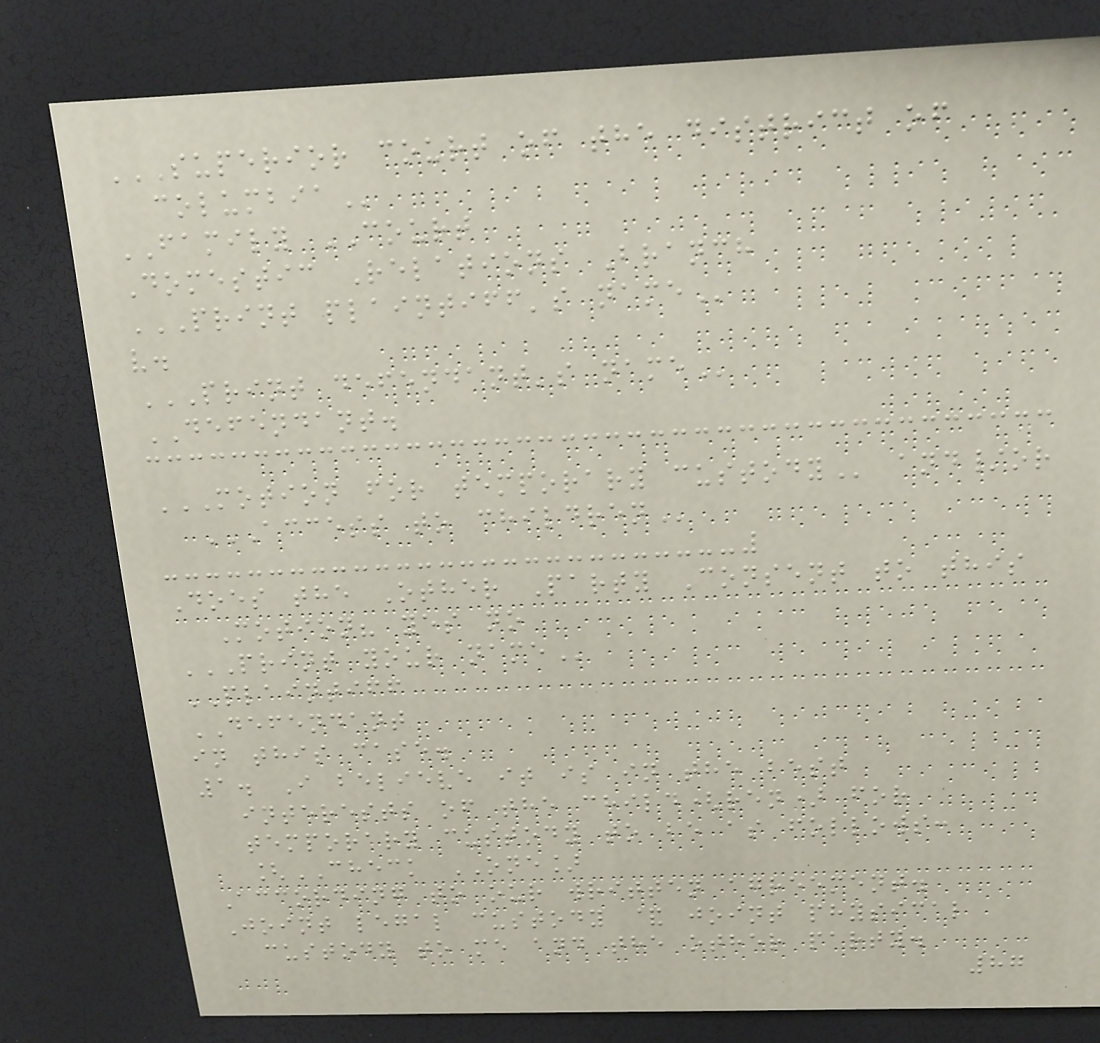SUPERIOR COURT OF THE DISTRICT OF
COLUMBIA
FAMILY COURT
Domestic Relations Branch
PRINT PLAINTIFF'S NAME
v.
PRINT DEFENDANT'S NAME
DEFENDANT.
MOTION FOR TEMPORARY CUSTODY and/or
ACCESS TO CHILDREN
Does the Other Party Consent to this
Motion? yes no
PRINT YOUR NAME
PLAINTIFF
DEFENDANT
in this case.
1. I believe it is in the best
interests of the child(ren) for
temporary custody to be as follows:
[CHECK ONE]
According to our written agreement.
Joint legal custody & joint physical
custody to me and the other party.
87
